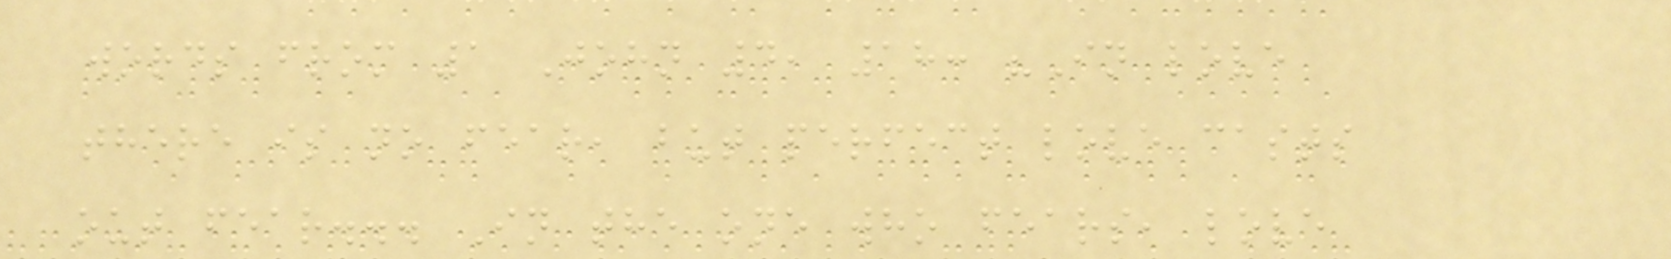words from 1 John 4, 18: "In love
there is no fear, but perfect love casts
out fear... In the one who fears, love
